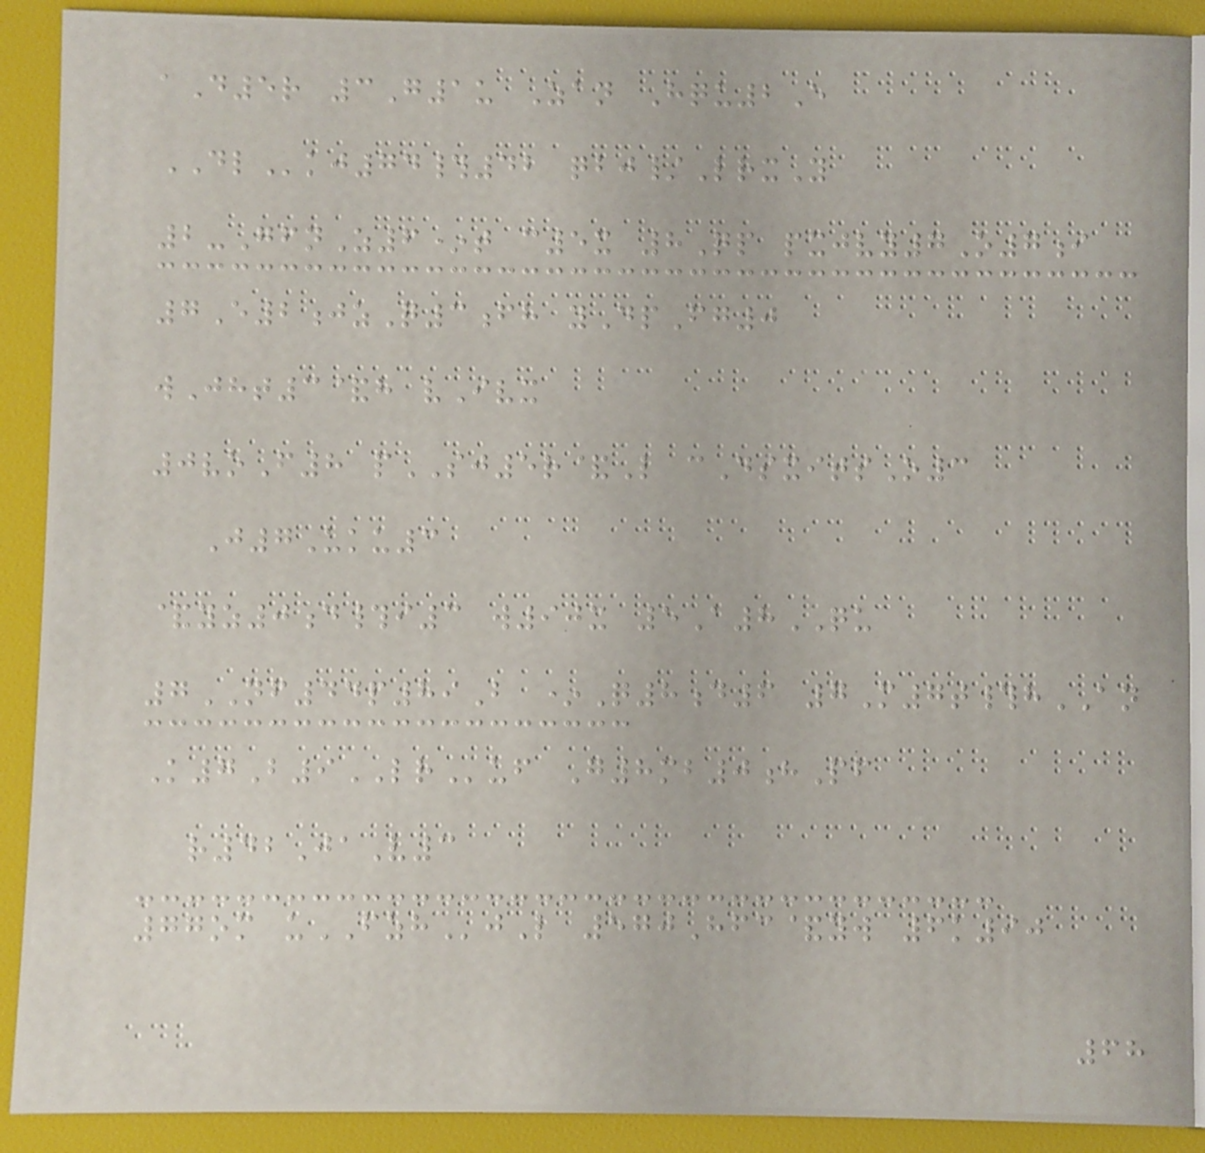aD5r 3G1u Zan Hqu2E
DLkj74#42 qbj/LrxY
2-GfnZ6*t c5x 8Qp pxjvy7O7i
7E2jzQ3fh yDpFg0
wJht3&h vIvx
0voF8 pSJ5r&L cDsxitsO3
J7Uku3
&yz0d#i3 w90x 5A8QU
7NF44p89B *Q8d6 7M7t#hAN
K7B9LRuf G8mb0hPf
r42JaV3
77om uFZHjL 570Hfc&yw 6k90
68
